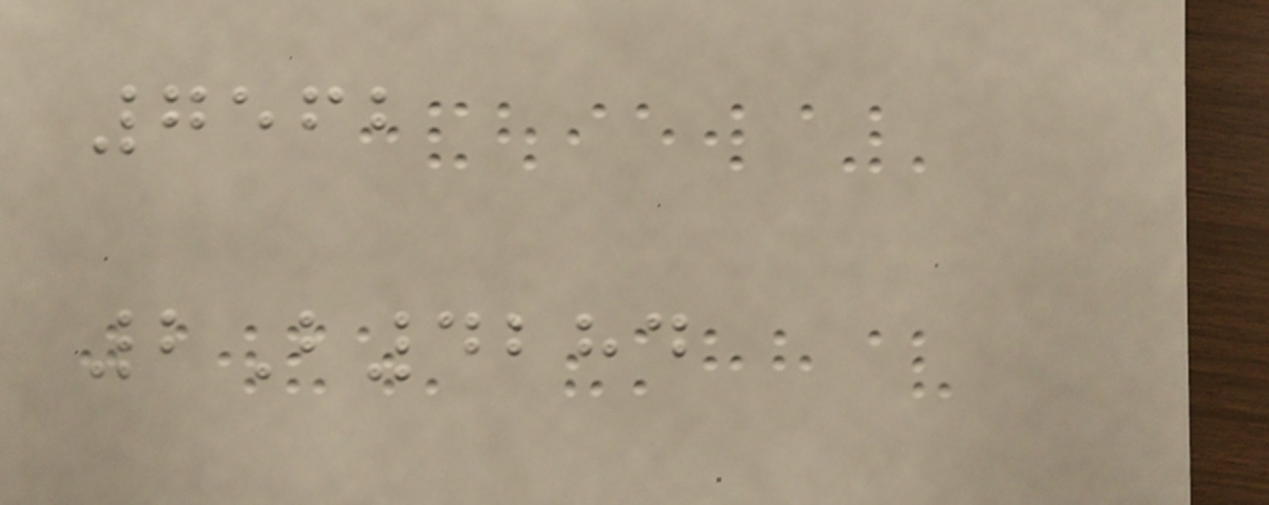7562
2B4284
